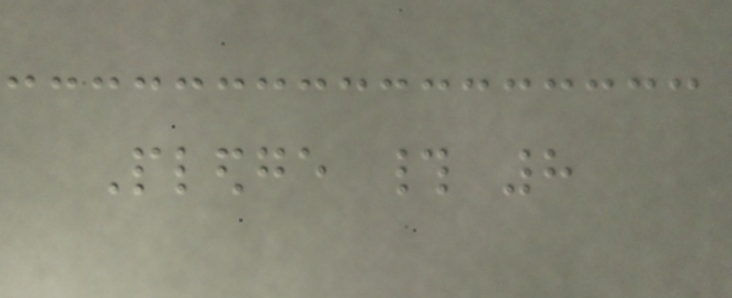Pledge # 8
